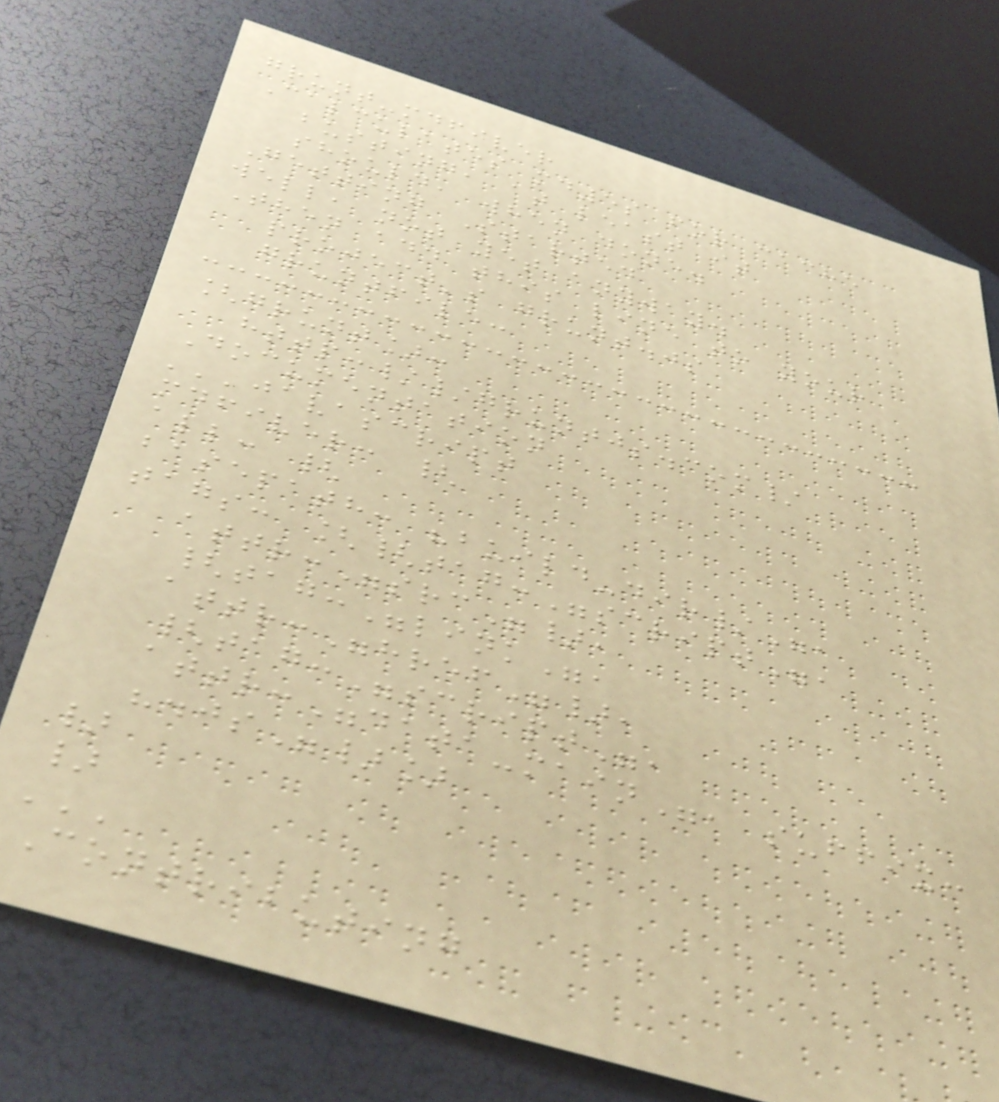grunt-mdfiver
Calculates md5s for cache
busting, at least it
should, when done.
Getting Started
well, not yet anyway.
Then add this line to your
project's grunt.js
gruntfile:
[grunt]:
http://gruntjs.com/
Documentation
'''javascript
mdfiver: {
all: {
basepath: "build-dir/",
tags: [{tag:"script",
attr:"src"},
{tag:"link",
attr:"href"},
{tag:"script",
attr:"data-main", suffix:
".js"}]
}
}
'''
Contributing
